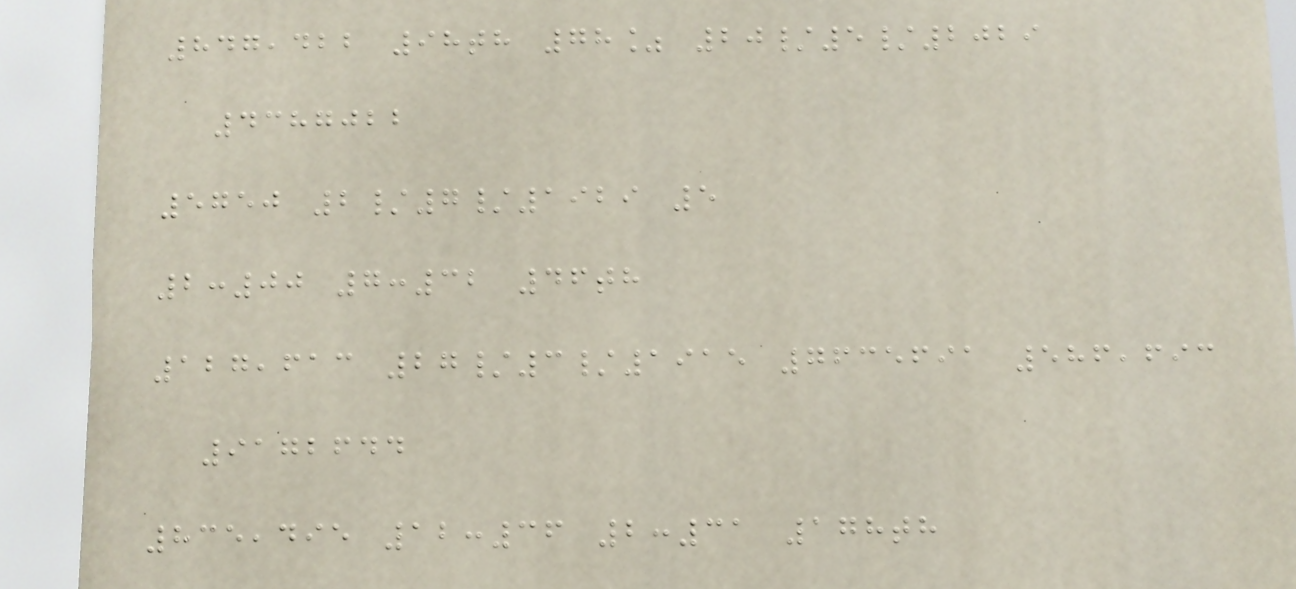847,422 98th 78% 20/5/2029
4387022
5750 2/7/1929 5
2:00 7:32 46th
127,613 27/3/1915 7635691 586,693
9172644
835,495 12:36 2:31 178th
